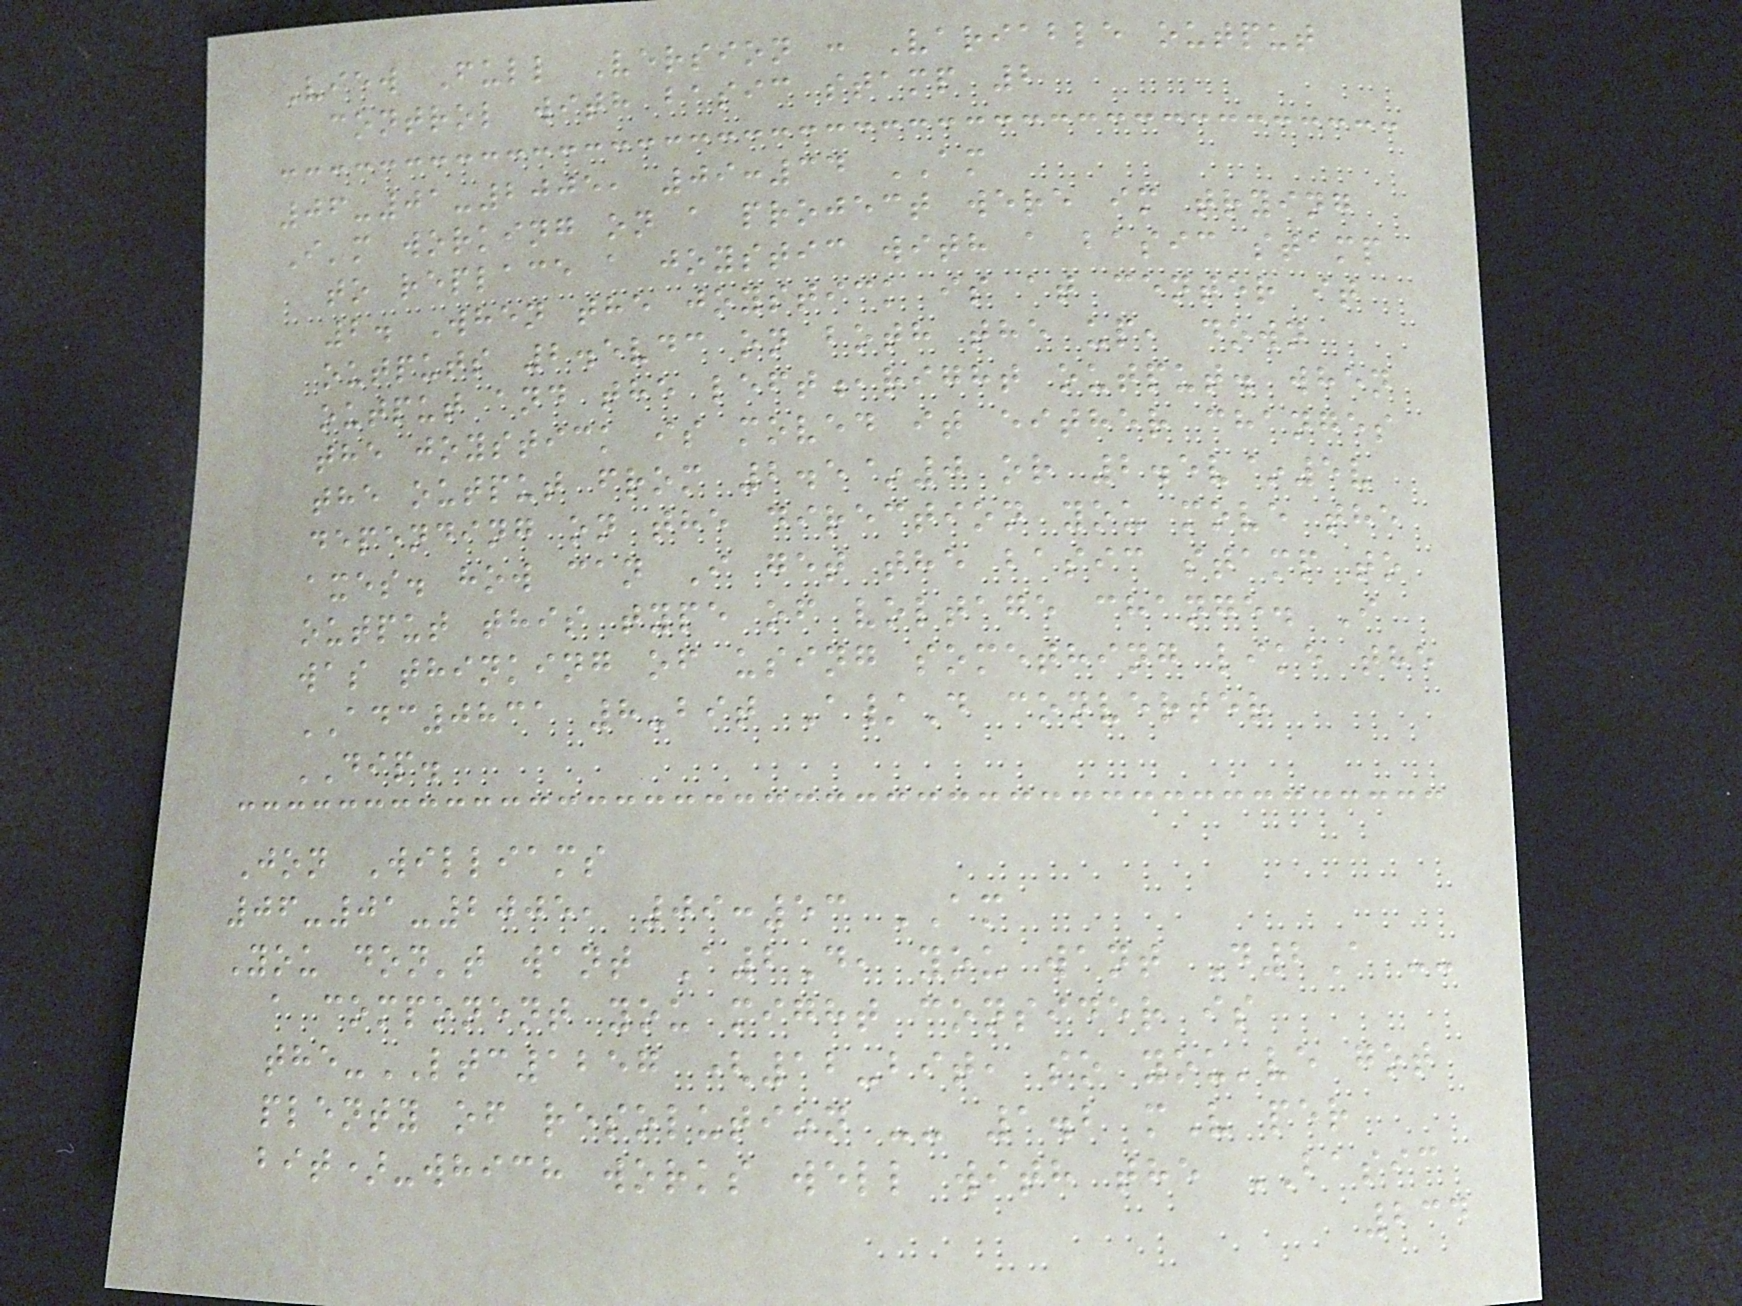View Full Version : Variable output
control with basic stamp 2
06-01-2005, 09:34 AM
I'm working on a project were im trying
to replace a joystic with a basic stamp
2. When the joystick is at center it
outputs 2.5vdc on both the up, down
output and the left,right output. when
the joystick is moved it either changes
the output from 2.5~0 or 2.5v~5v
depending on the direction you move the
axes. how can I get the basic stamp to
output this type of voltage change. I
was thinking of using something like the
ADC0831 8-bit A/D converter
DIP.
Jon Williams
06-01-2005, 09:53 AM
You don't want A2D, you want D2A --
a component you might consider is
the-LTC1257 (12-bit, so you've got
plenty of resolution -- 1.2 mV per
bit)-which works well with the BASIC
234
